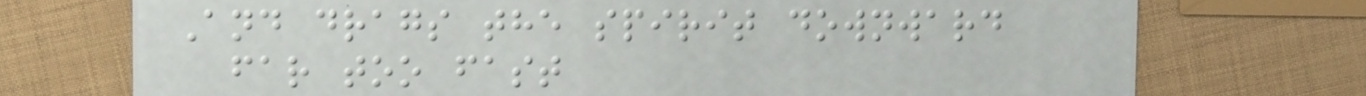And drags the spirit downward
far too fast
